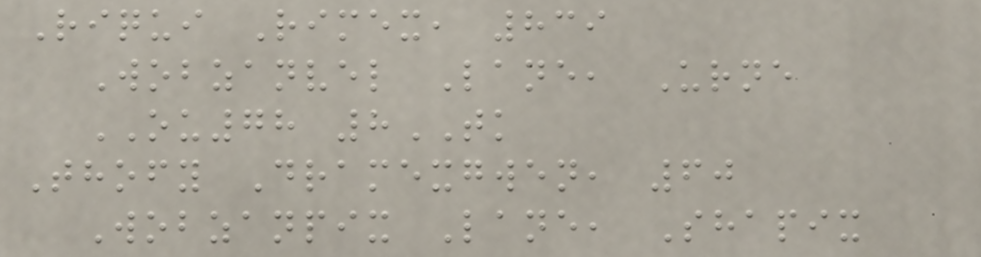Riqui Rimex, 839
Wobzanvel Lane, Urne
OU78 8TK
Thofy Dramexgwen, 60
Wobzanpix Lane, Shapix
